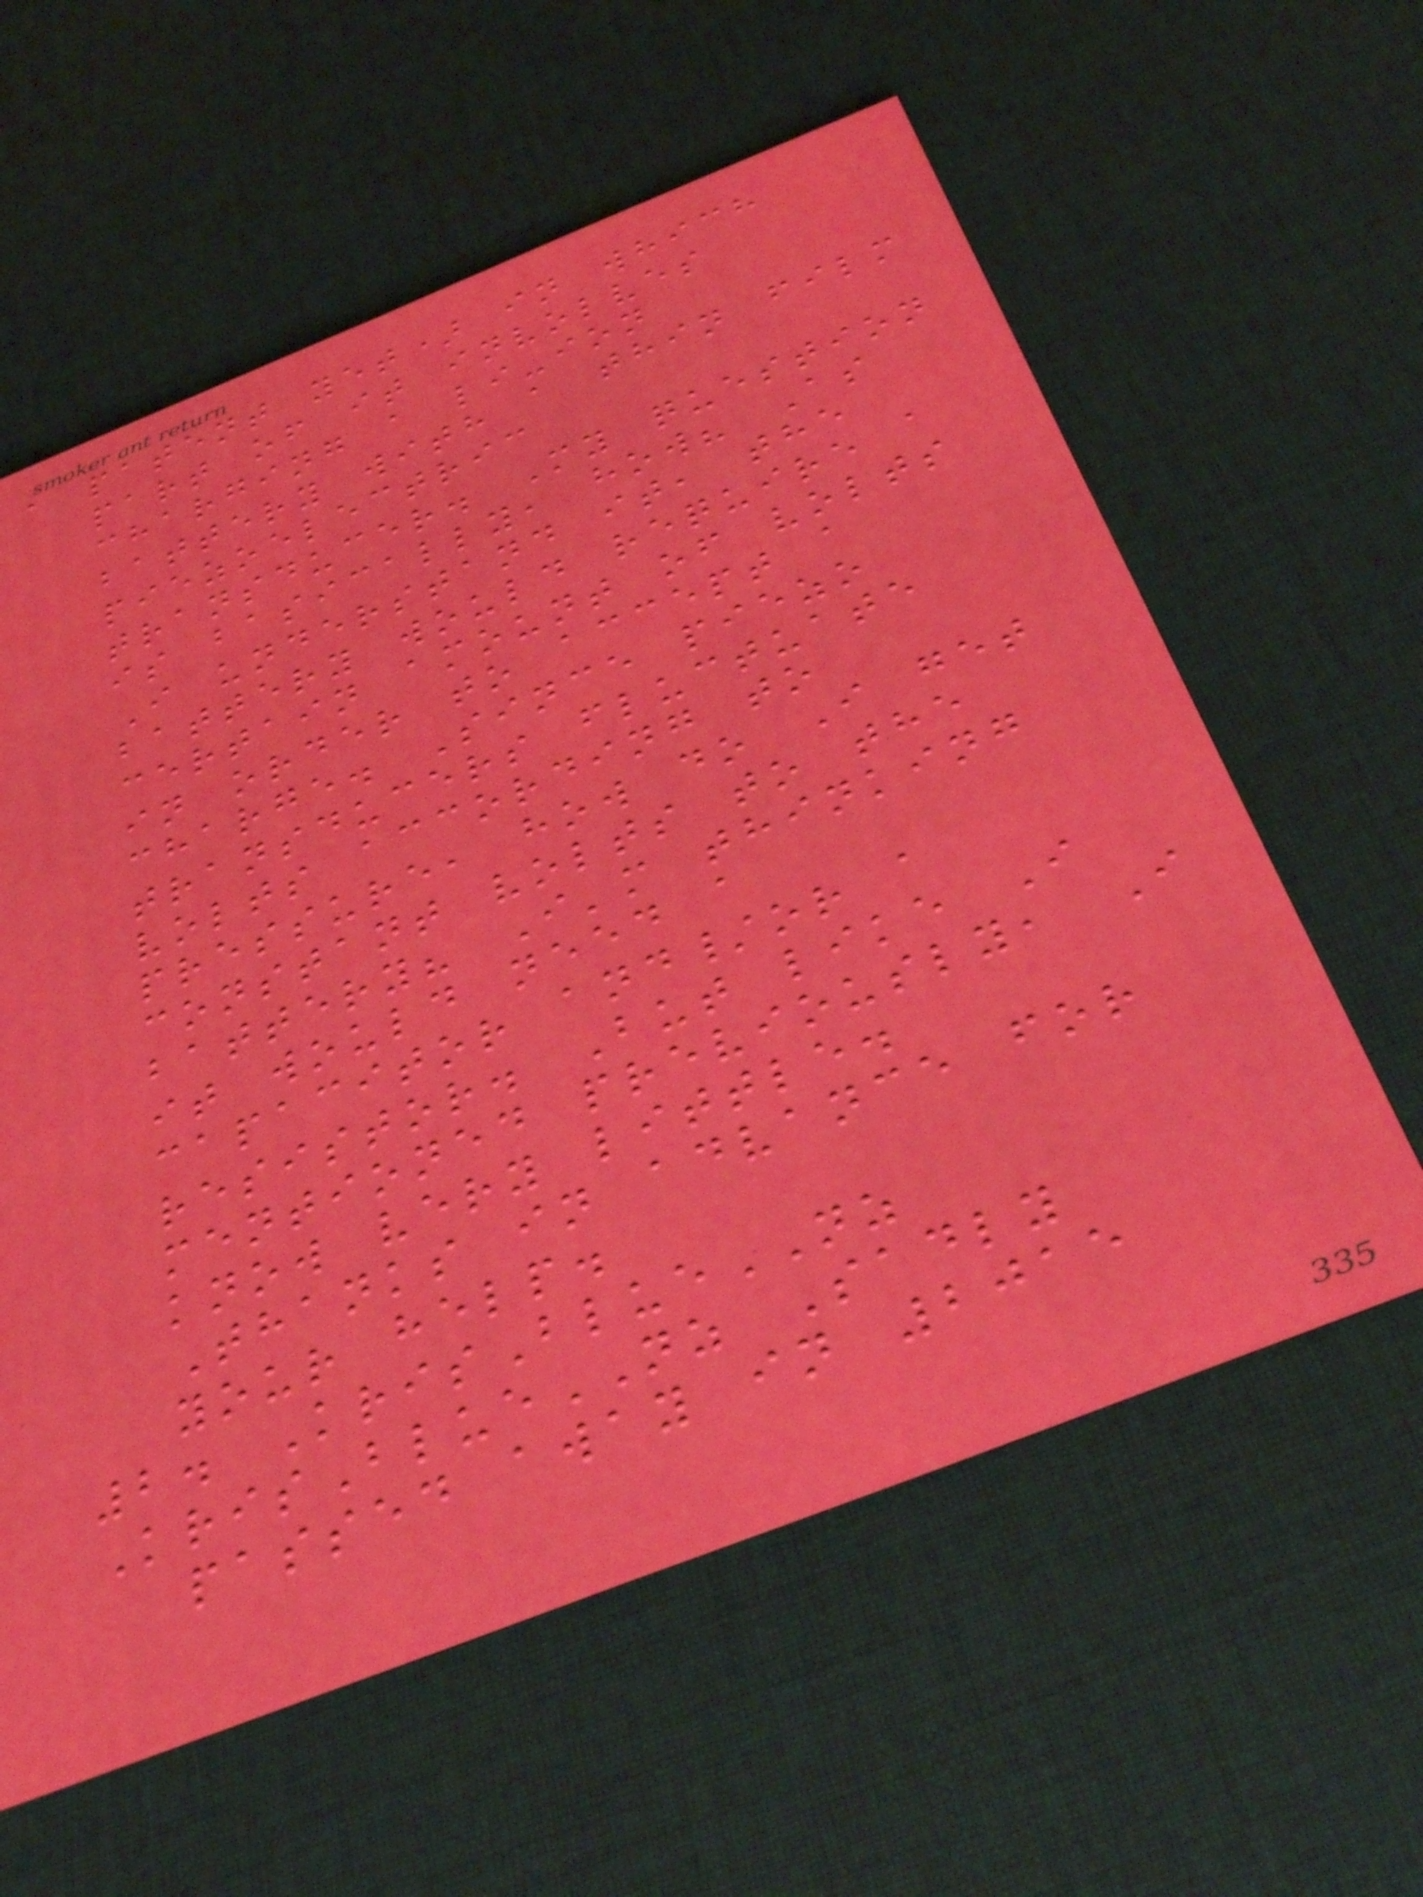a patent yet) in which
part of it involves
charging a li-ion
battery with a thin film
piezoelectric
transducer. My question
is basically, how? As
I understand it, the
battery would require a
certain amount of volts
in order to accept a
charge. Since piezo
transducers fluctuate
volts according to
pressure, how do I get
constant volts to the
battery? I'm thinking
it would need a
capacitor and/or a
resistor. But like I
mentioned previously, I
know very little.
Thanks in advance for
your help.
2. KrisBlueNZ
KrisBlueNZ Sadly
passed away in 2015
